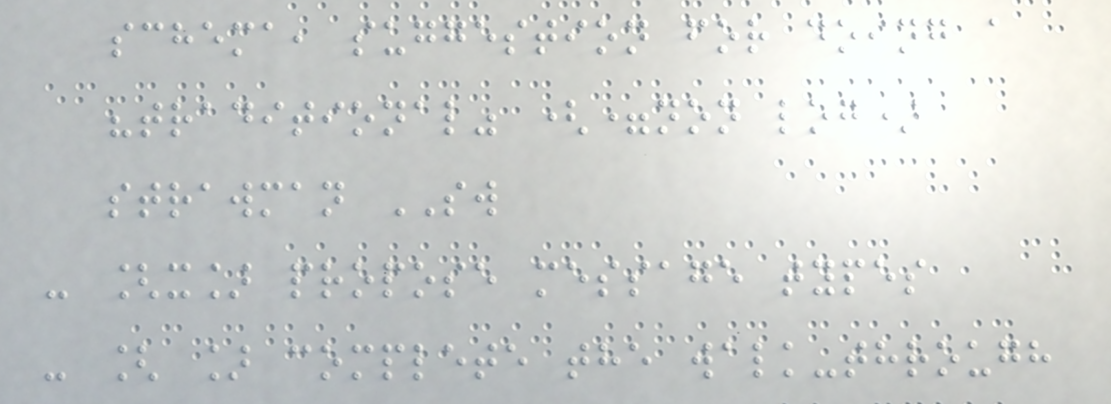schema, suggestion for doing a
"traditional" (=non log)
strawman SW
- [x] propose message types
- [ ] complete the walk-through
